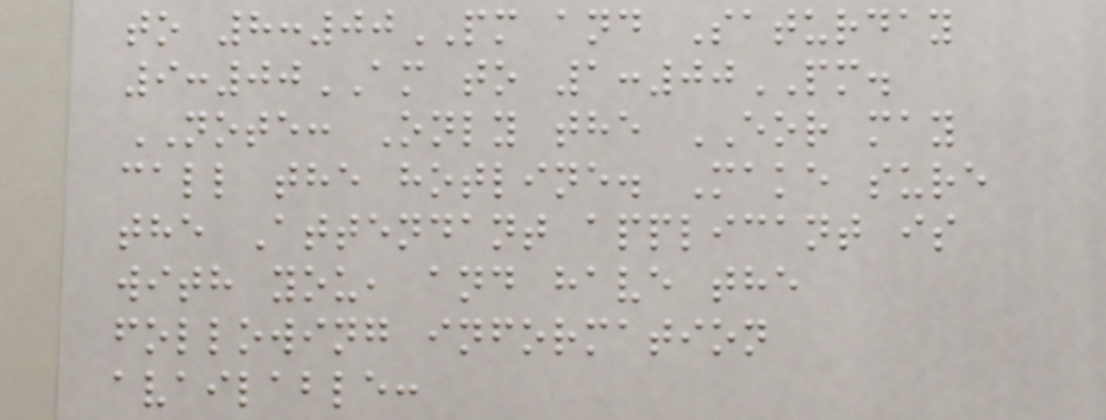to 8:00PM and Saturday
9:00AM to 1:00PM.
NOTE: Only the EOR may
call the hotline. Make sure
the Attendant applicant is
with you, and have the
following information
available:
